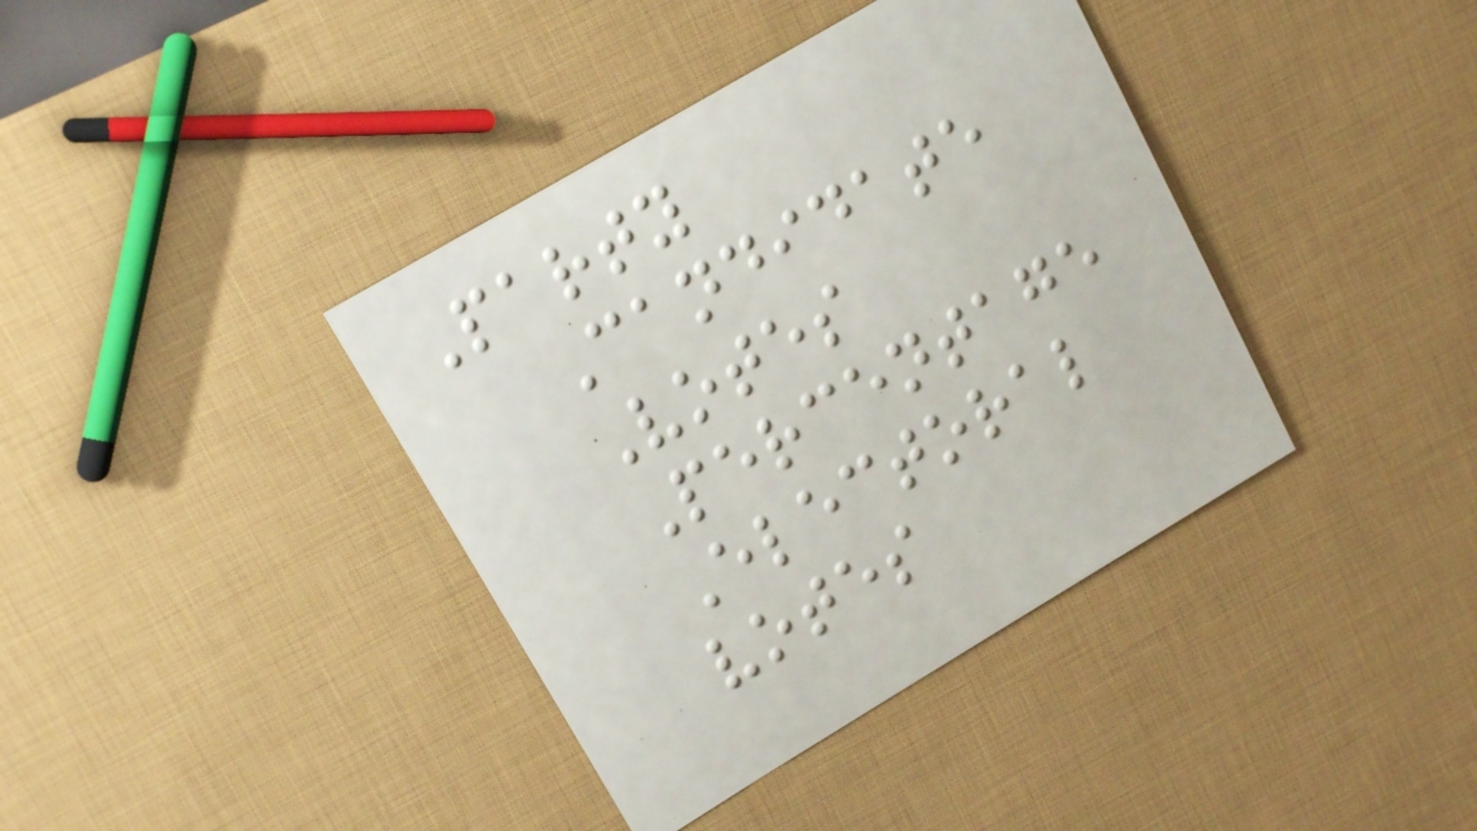Party
Candidate
Votes
Percentage
Electoral
votes
